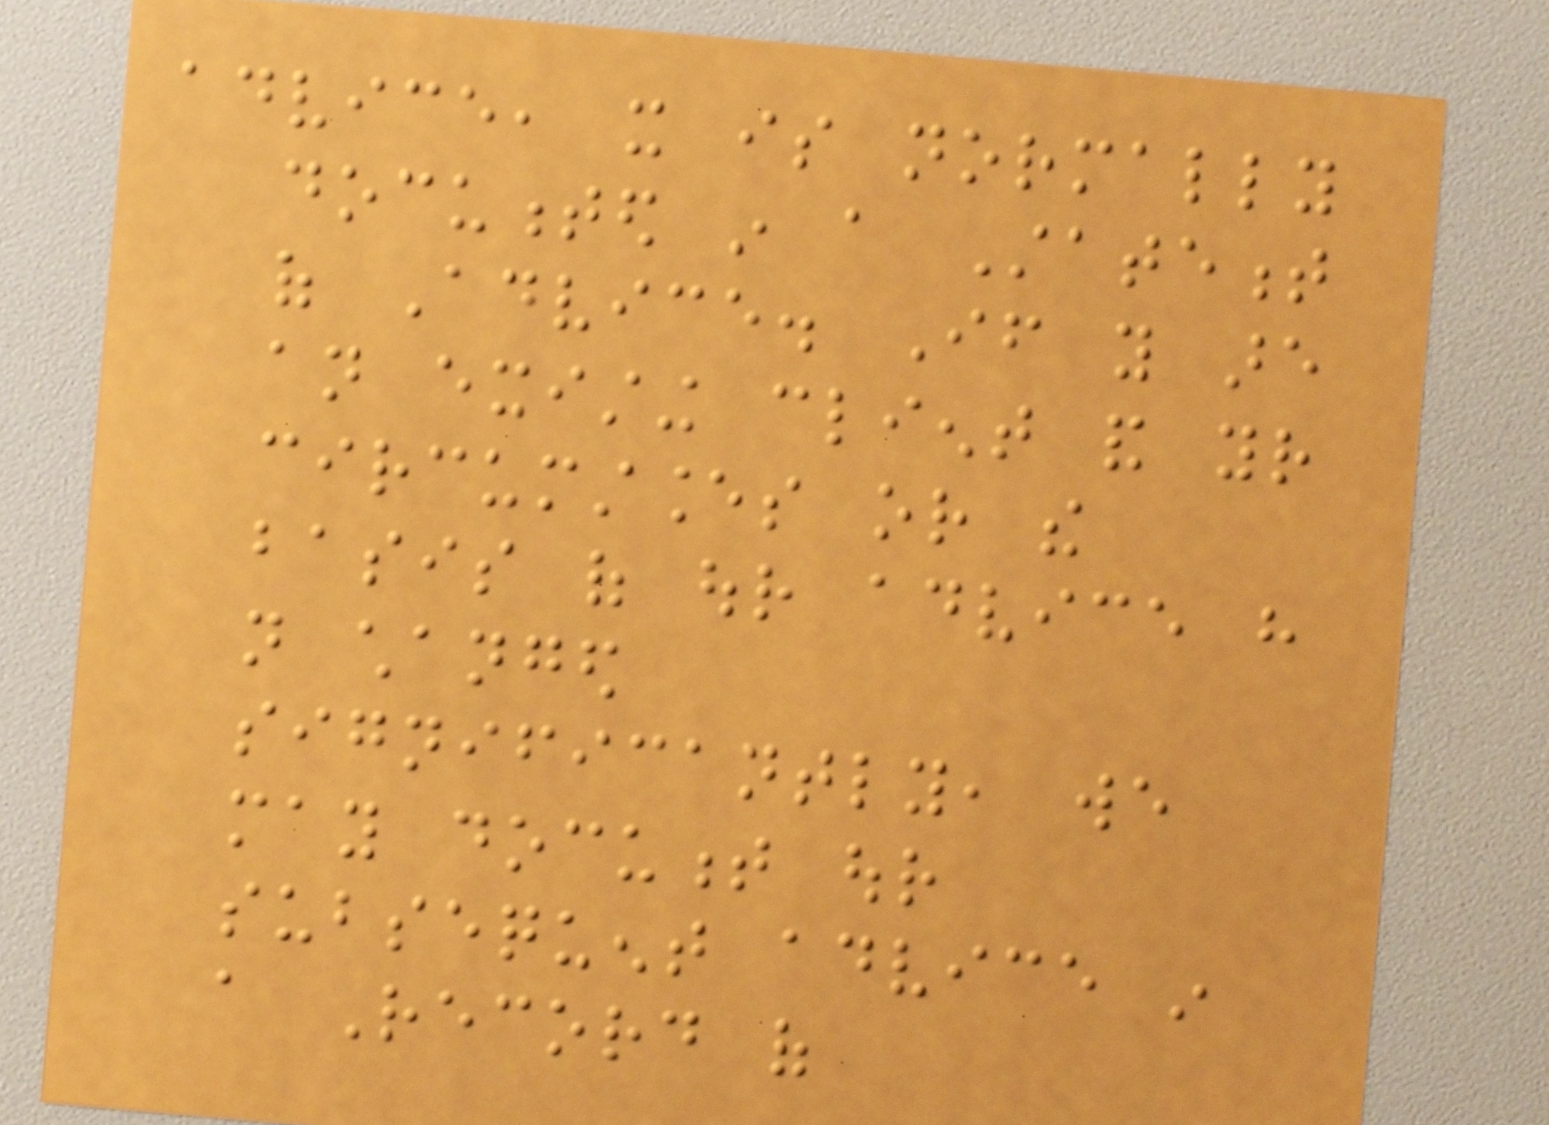advice, it is normally
documented in a Statement
of Advice. If you are
an existing client and your
circumstances or the
basis of our advice have
not changed
significantly, we
may document our
subsequent advice in
a Record of
